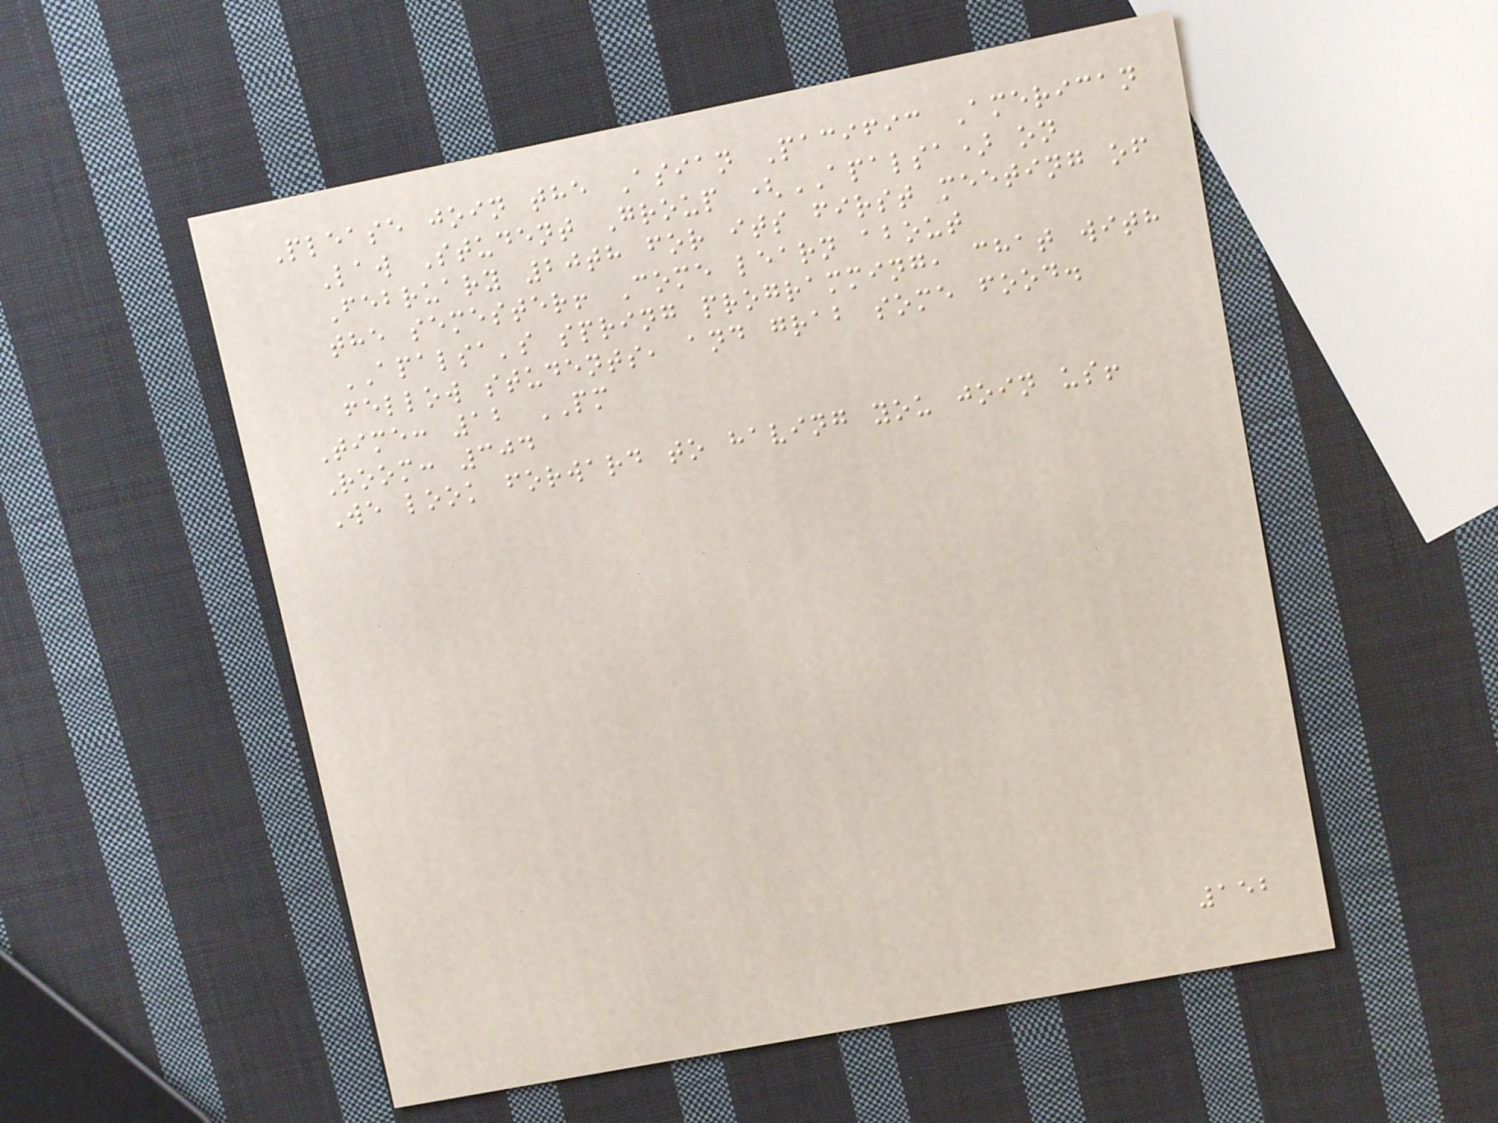Please join the Asian Pacific American
Law Student Group (APALSA) on
February 20th for its first meeting of
the semester! Come learn about
APALSA's spring programming, chat with
fellow students, and grab some food.
Time: 12 PM
Room: 304
We look forward to having you join us!
152
